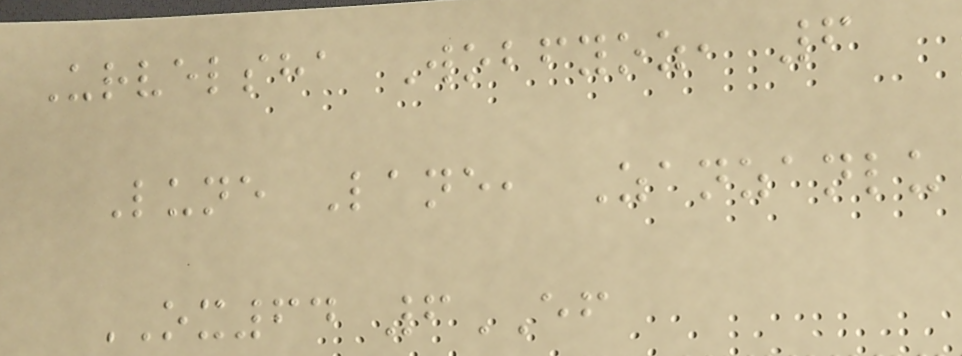Urvelsha Wobfyoz, 6
Lune Lane, Zanzanlu
OX64 6EF
